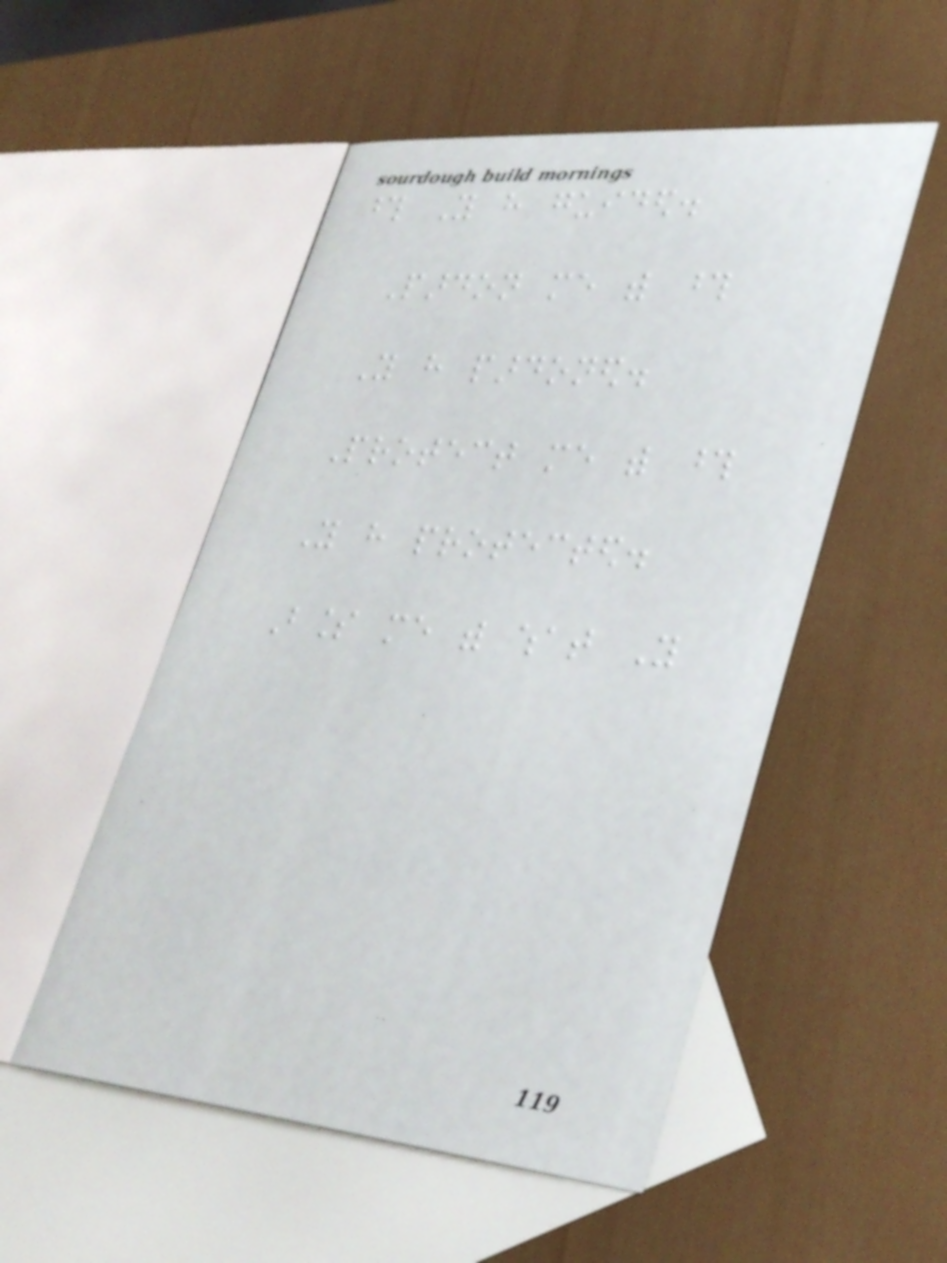those You have guided.
Pardon me with those
You have pardoned.
Protect me with those
You have protected.
Bless me with what You
